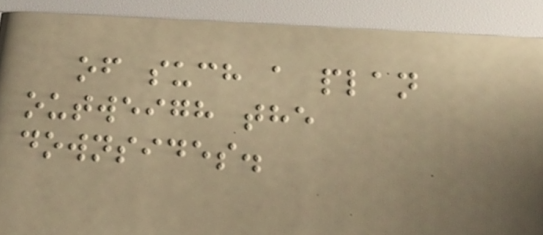of such a plan
outweigh the
downsides.
